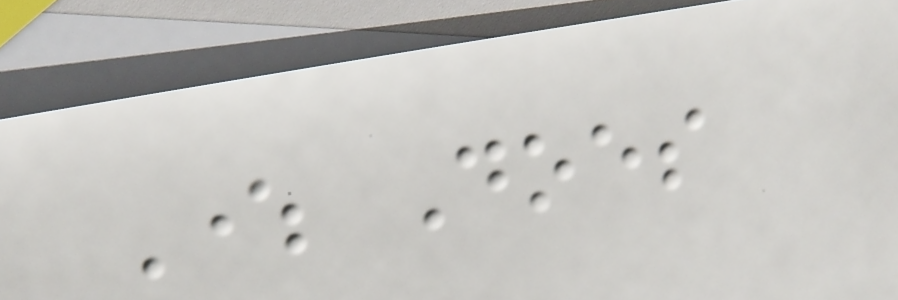Where Does
